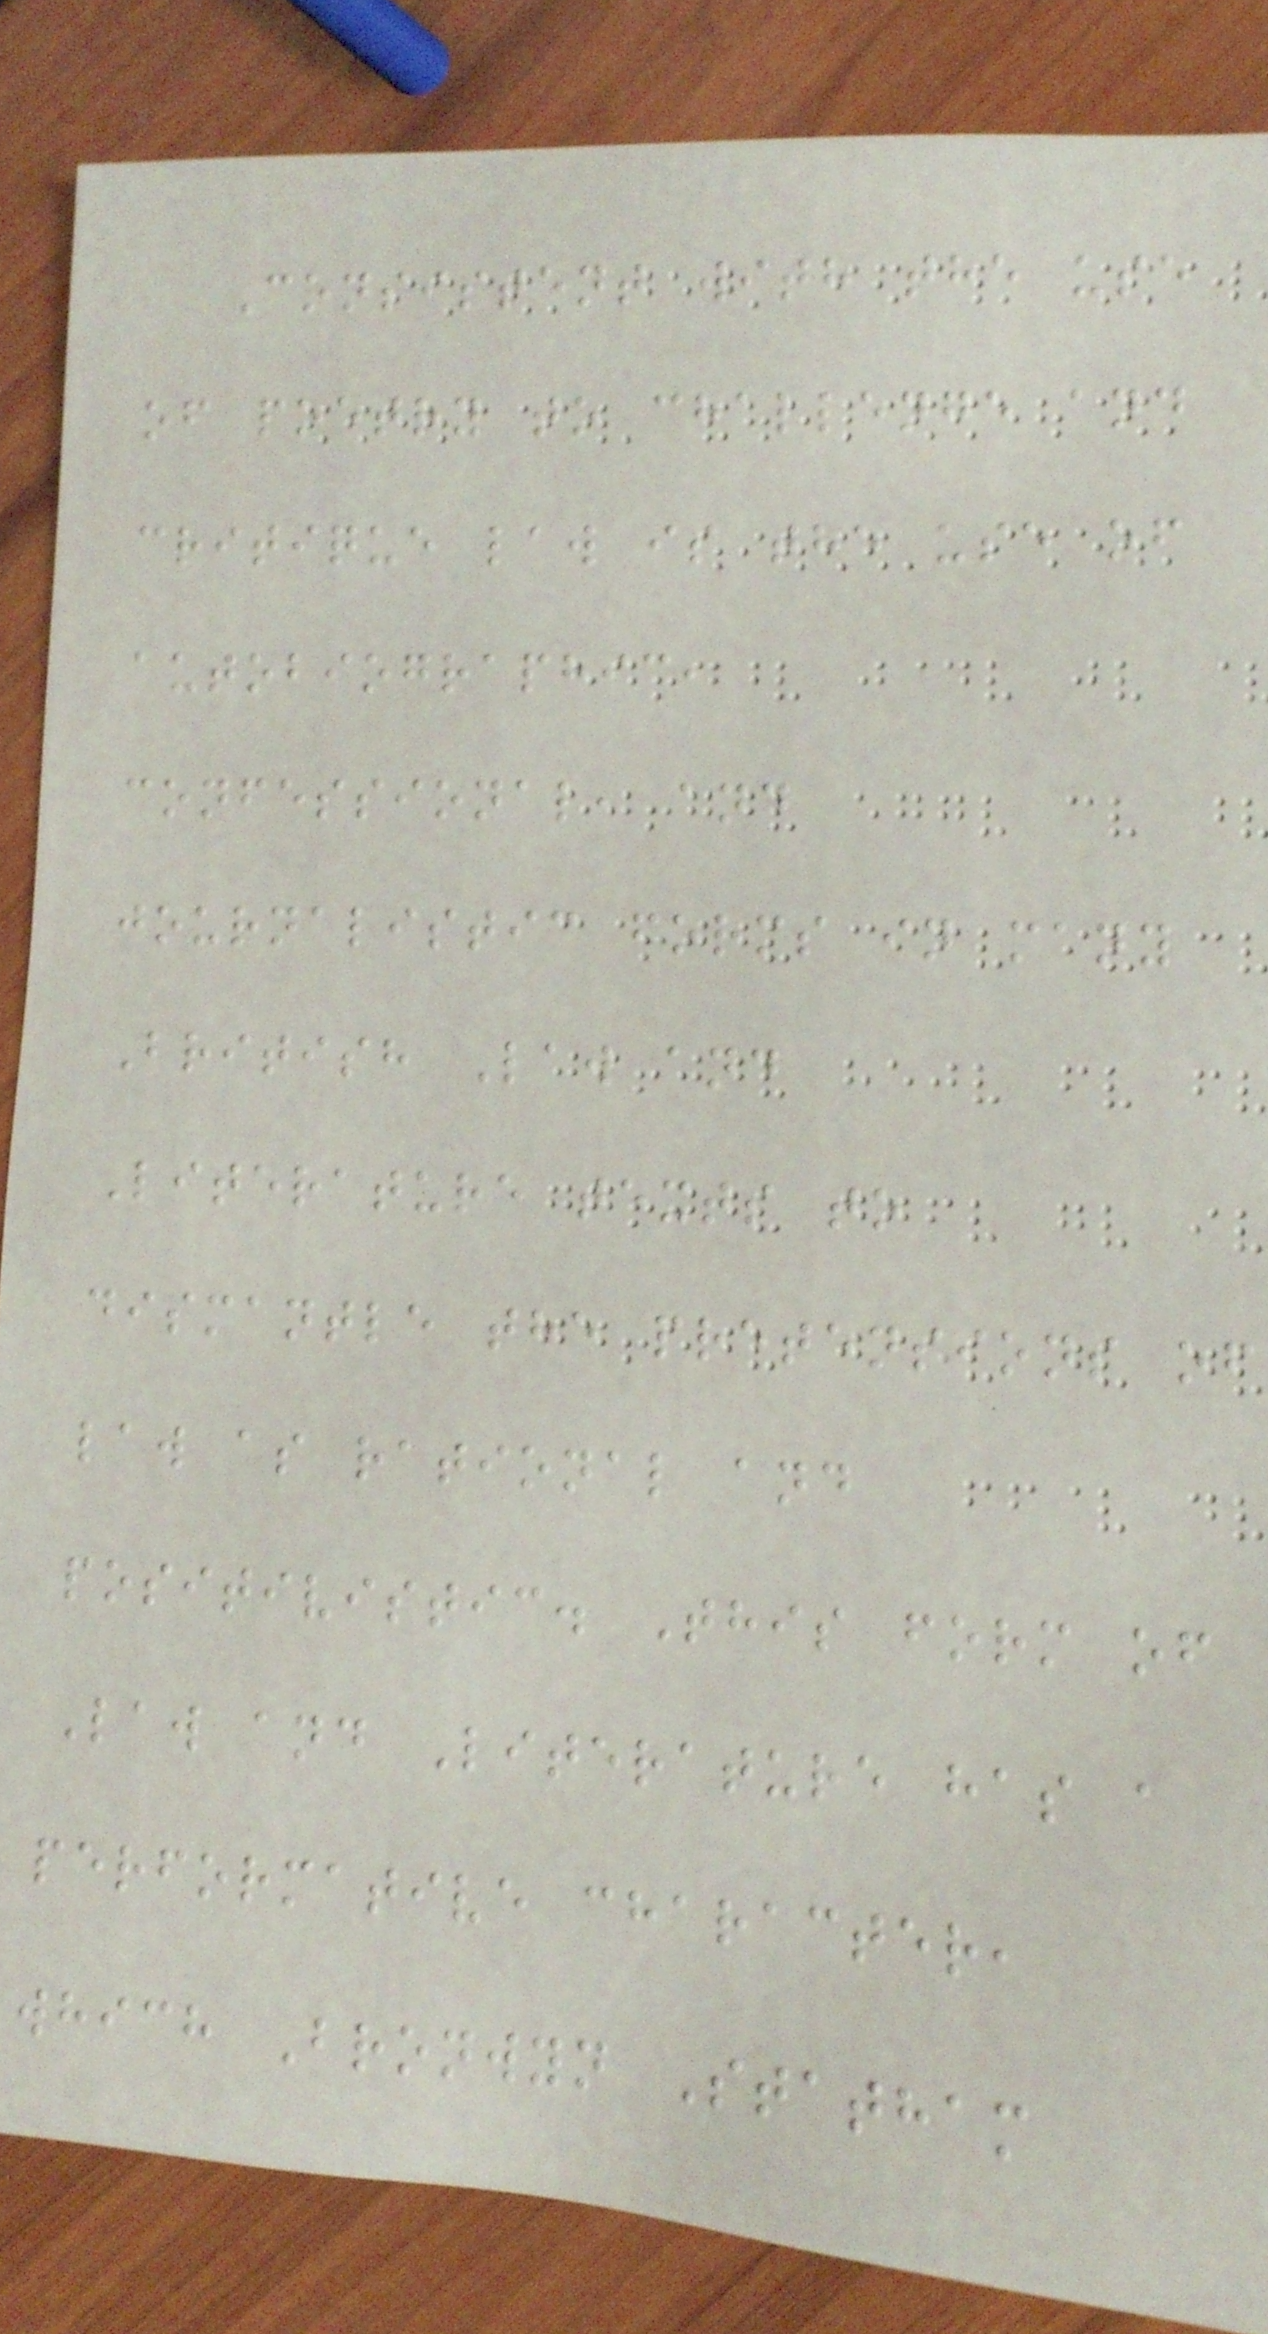Consistent with the use
of poetry to challenge and
critique law is the use of
autobiographic,
confessional, and
journalistic forms in many
British Law and
Literature texts to
dismantle the pretensions of
law as rational and
positivistic. This form of
Law and Literature has a
performative character,
which Bronwyn Statham
